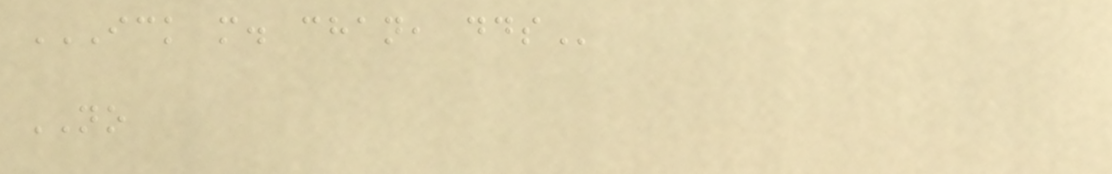ICK M. CHAN, DDS
NO
